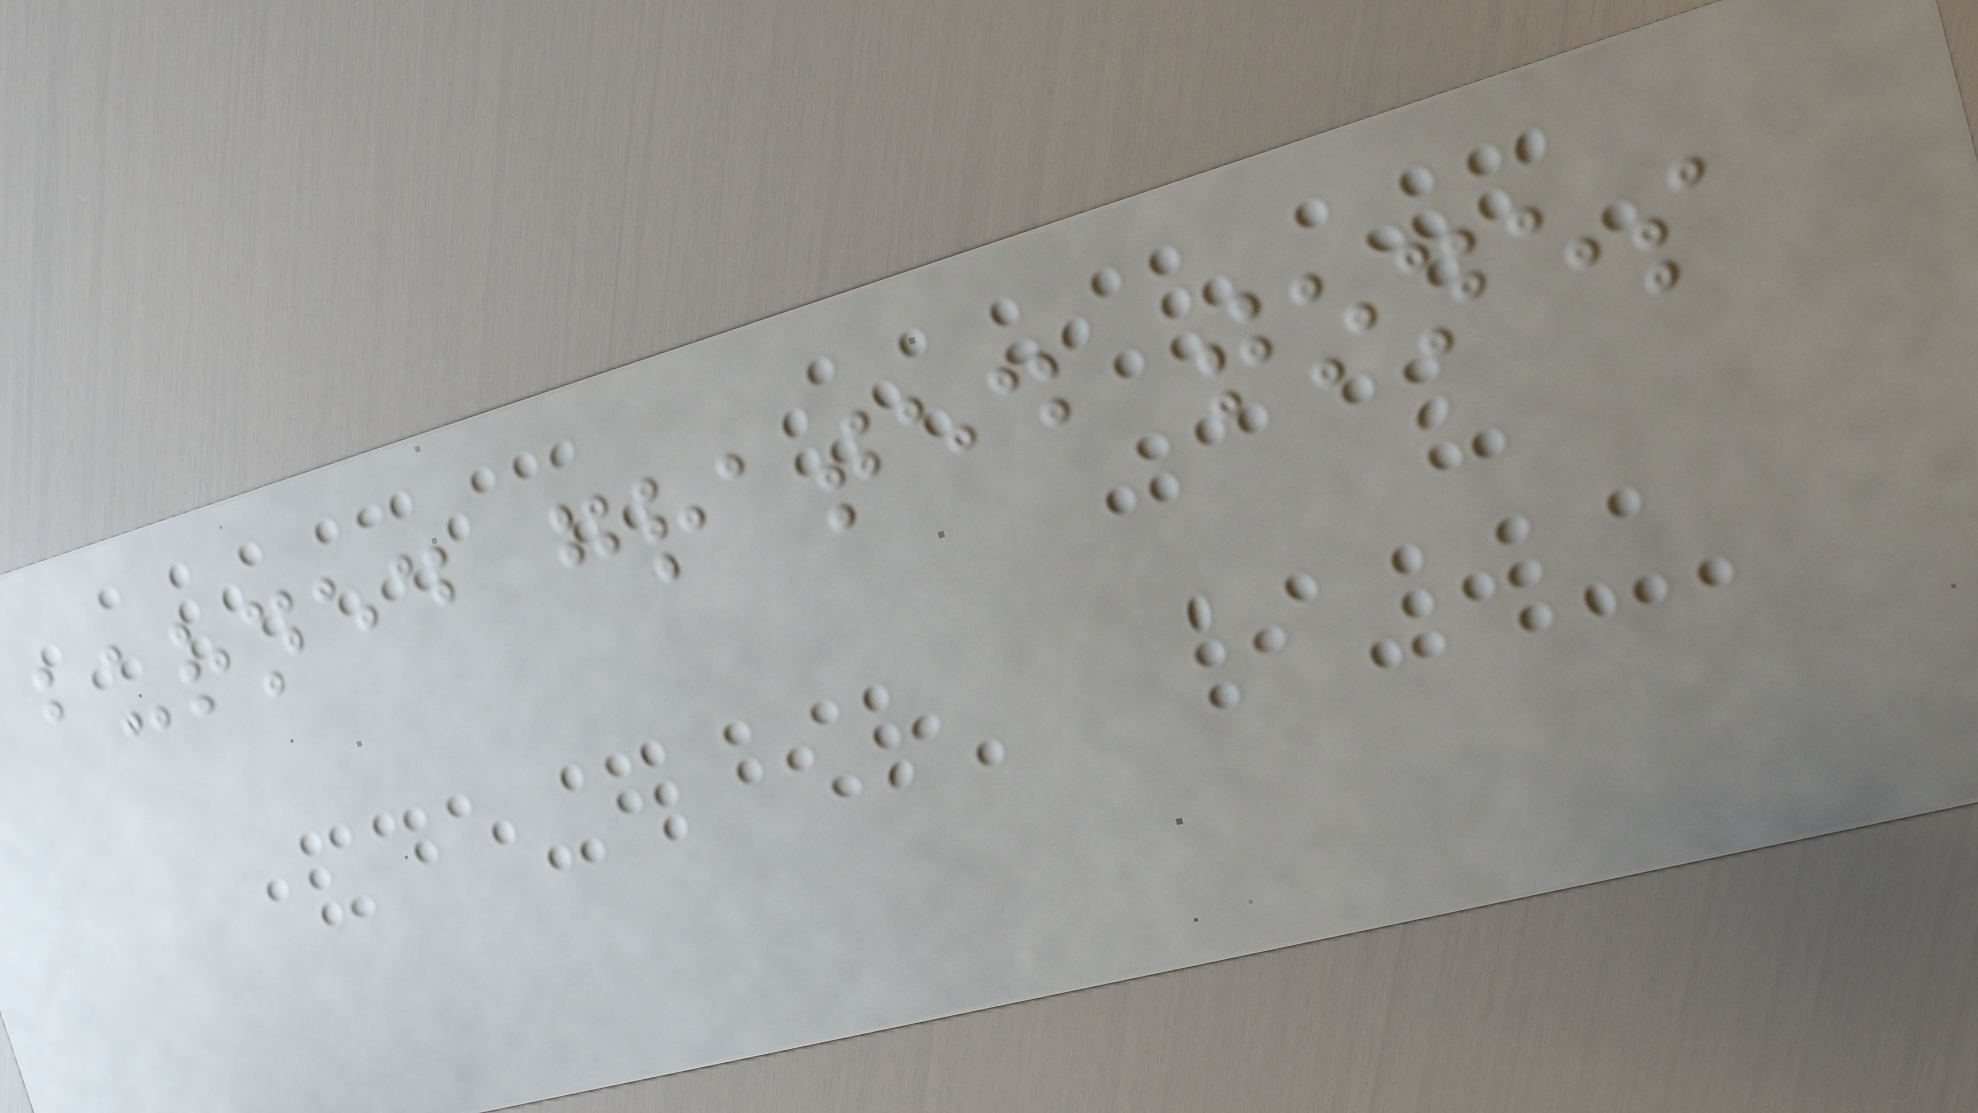burned grated tones
